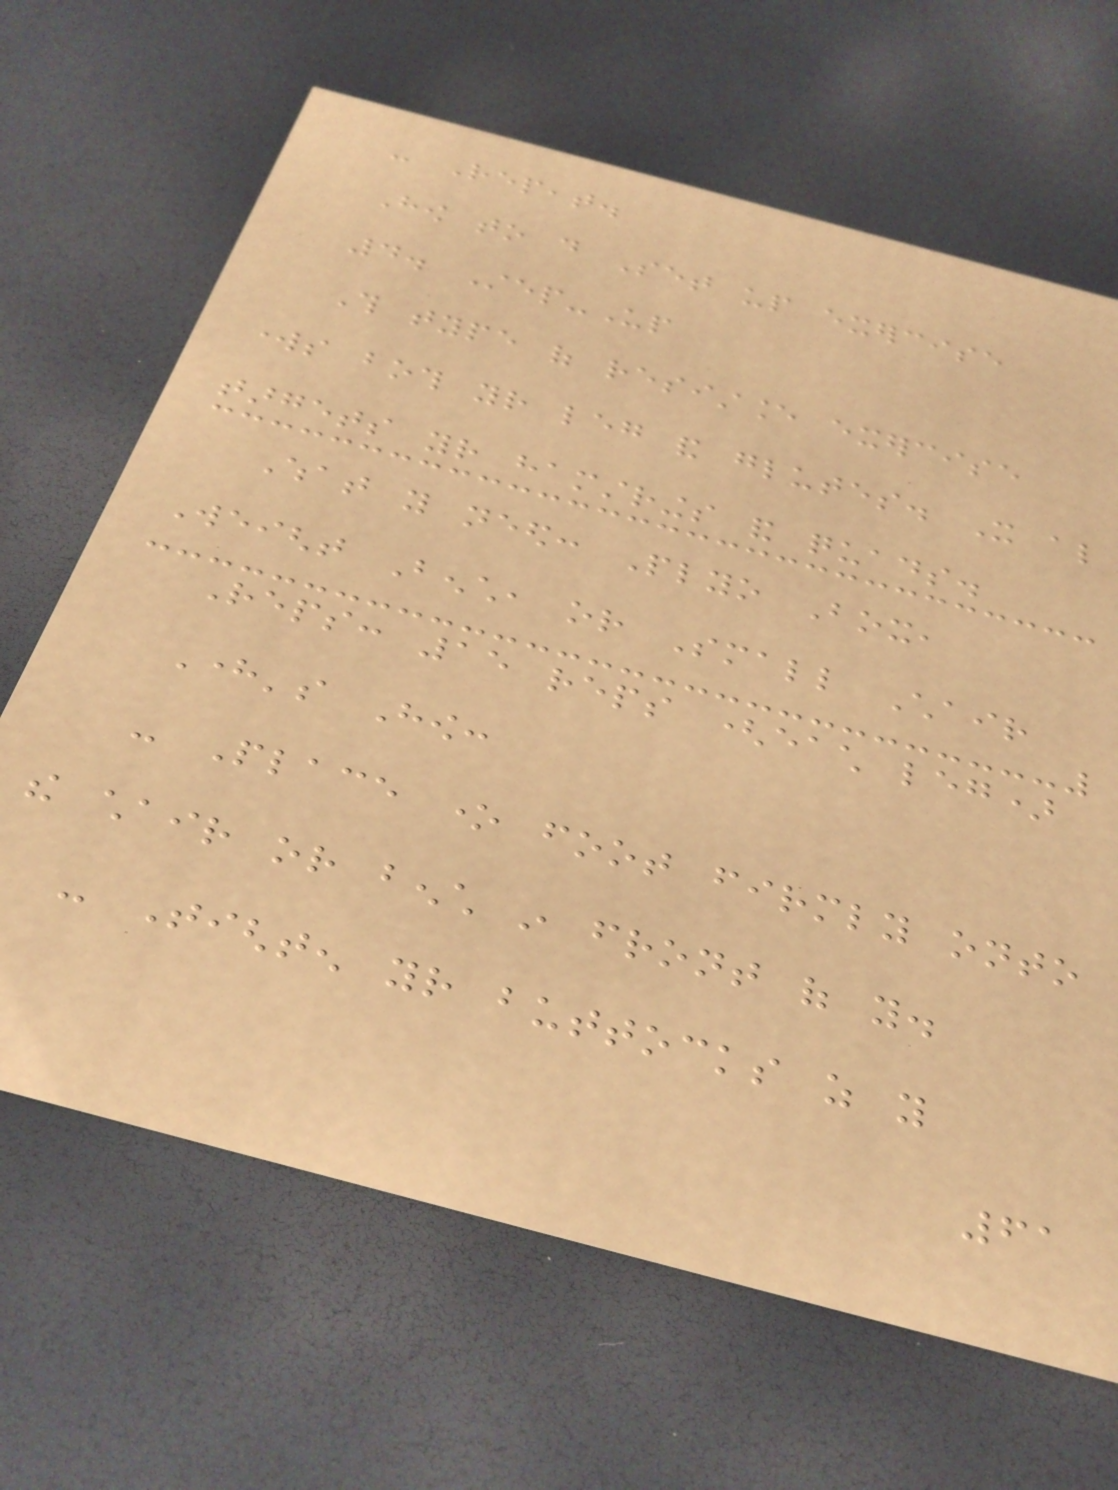- Repeat.
How to do Set up exercise
4. Step-Up
This type of resistance exercise
works both your leg and glutes. It also
targets your hamstrings and quads.
What you need: Plyo Box,
Weight Bench, or Small Chair
Reps: 15 reps (each leg)
Here's How:
- Place one foot firmly onto
the chair or bench in front of you.
- Tighten your buttocks as you
61
